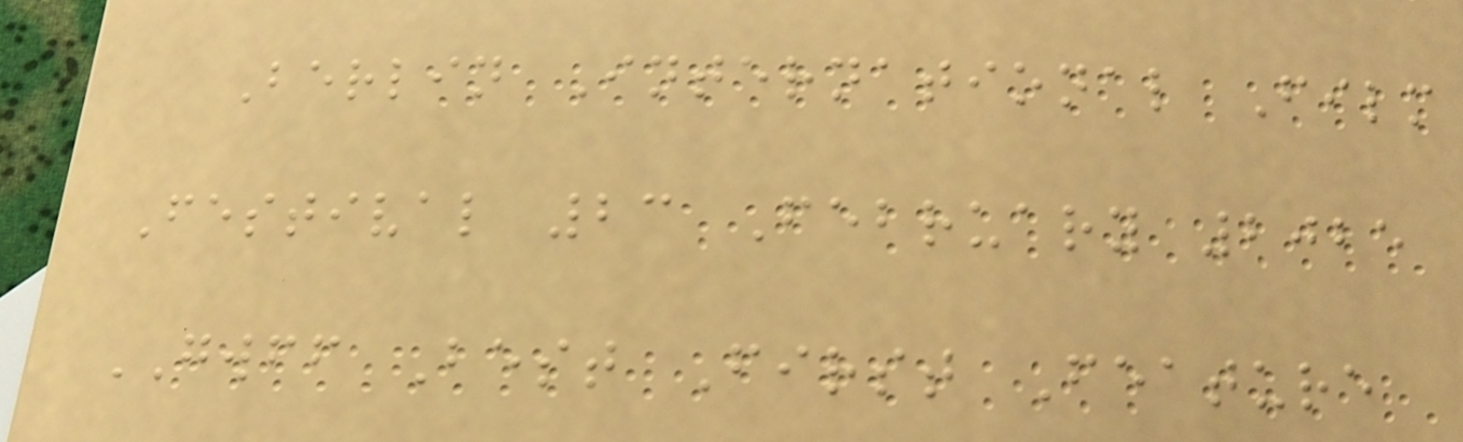Berlin International Film
Festival 23 February 2025
GWFF Best First Feature
